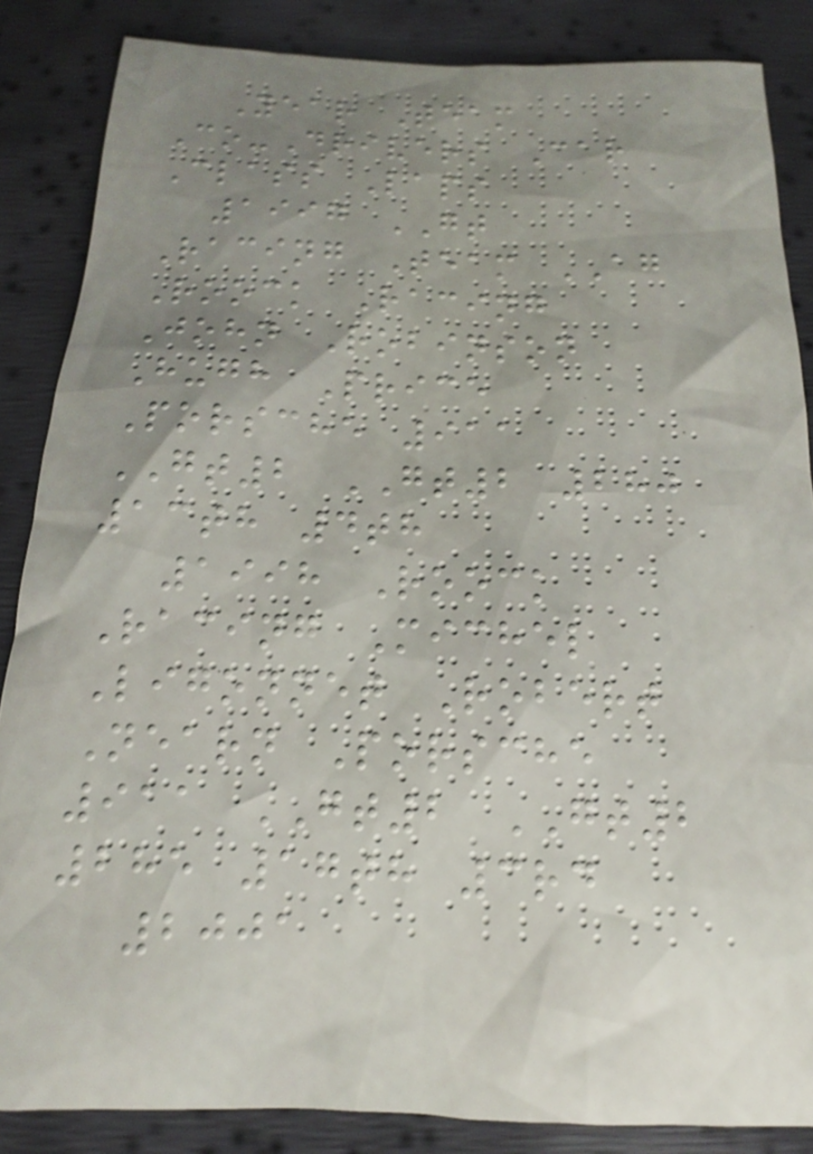Year Team
Co-Drivers Car
Class Laps
1997 GT
Racing Team AG
Roock Racing
John Robinson
Hugh Price
Porsche 911
GT2 GT2 280
13th 4th
1998 Roock
Racing Michel
Ligonnet Robert
Nearn Porsche
911 GT2 GT2
285 17th 3rd
2001
